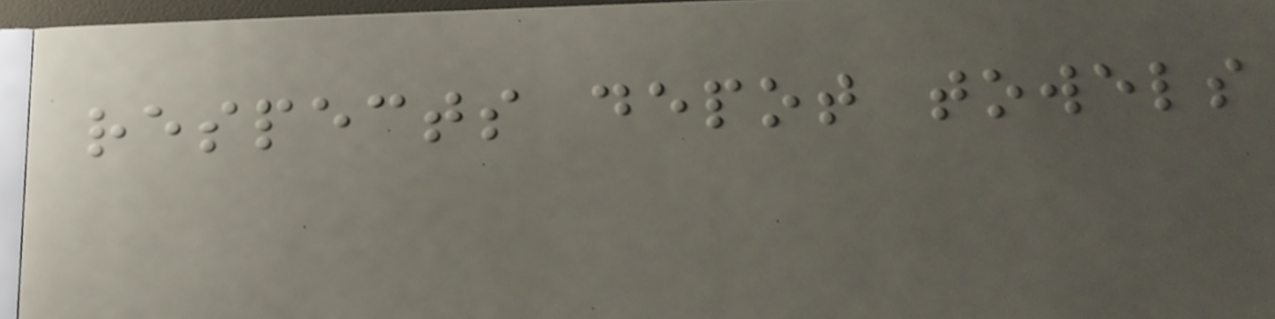respects depot towels
